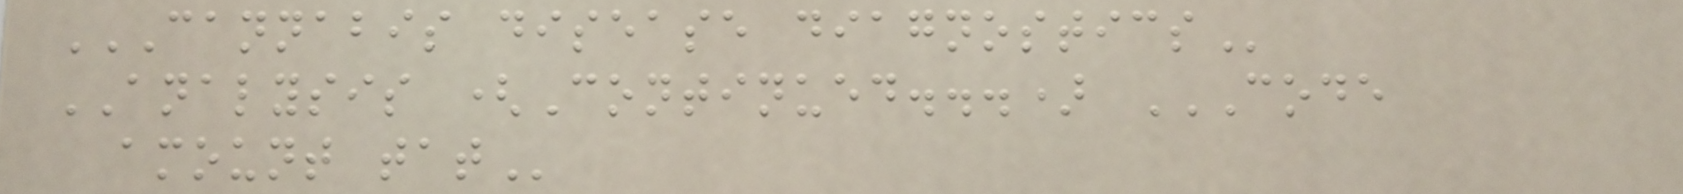CANNABIS DISEASE DIAGNOSTICS
ANALYSIS (Continued...) CODE
AMOUNT TAT
